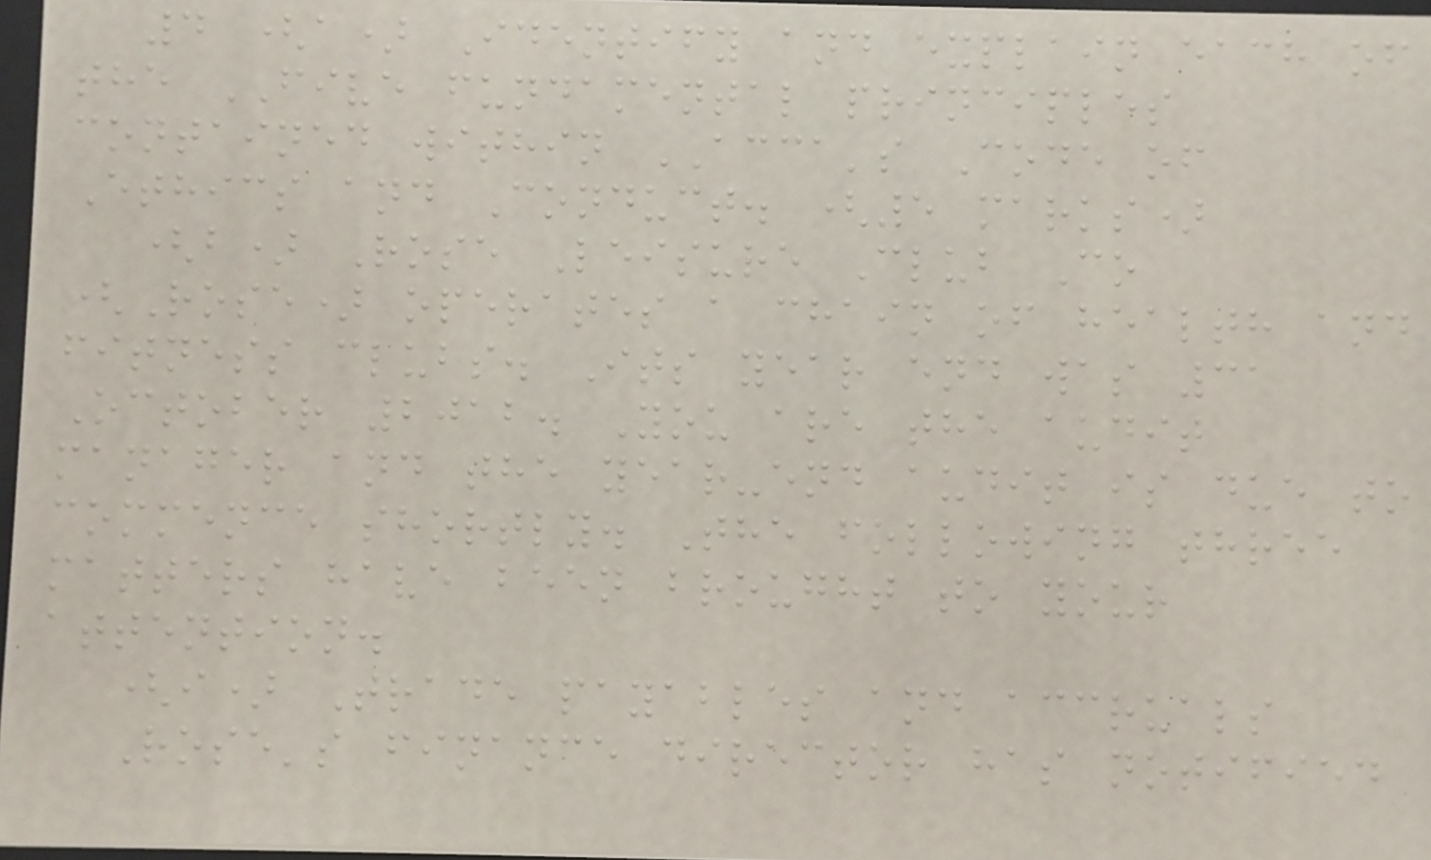4 (a) Identify and explain each of
the FIVE fundamental principles
contained within ACCA's Code of
Ethics and Conduct. (5 marks)
(b) Rose Leisure Club Co
(Rose) operates a chain of health and
fitness clubs. Its year end was 31
October 2012. You are the audit
manager and the year-end audit is due to
commence shortly. The following three
matters have been brought to your
attention.
(i) Trade payables and accruals
Rose's finance director has notified
